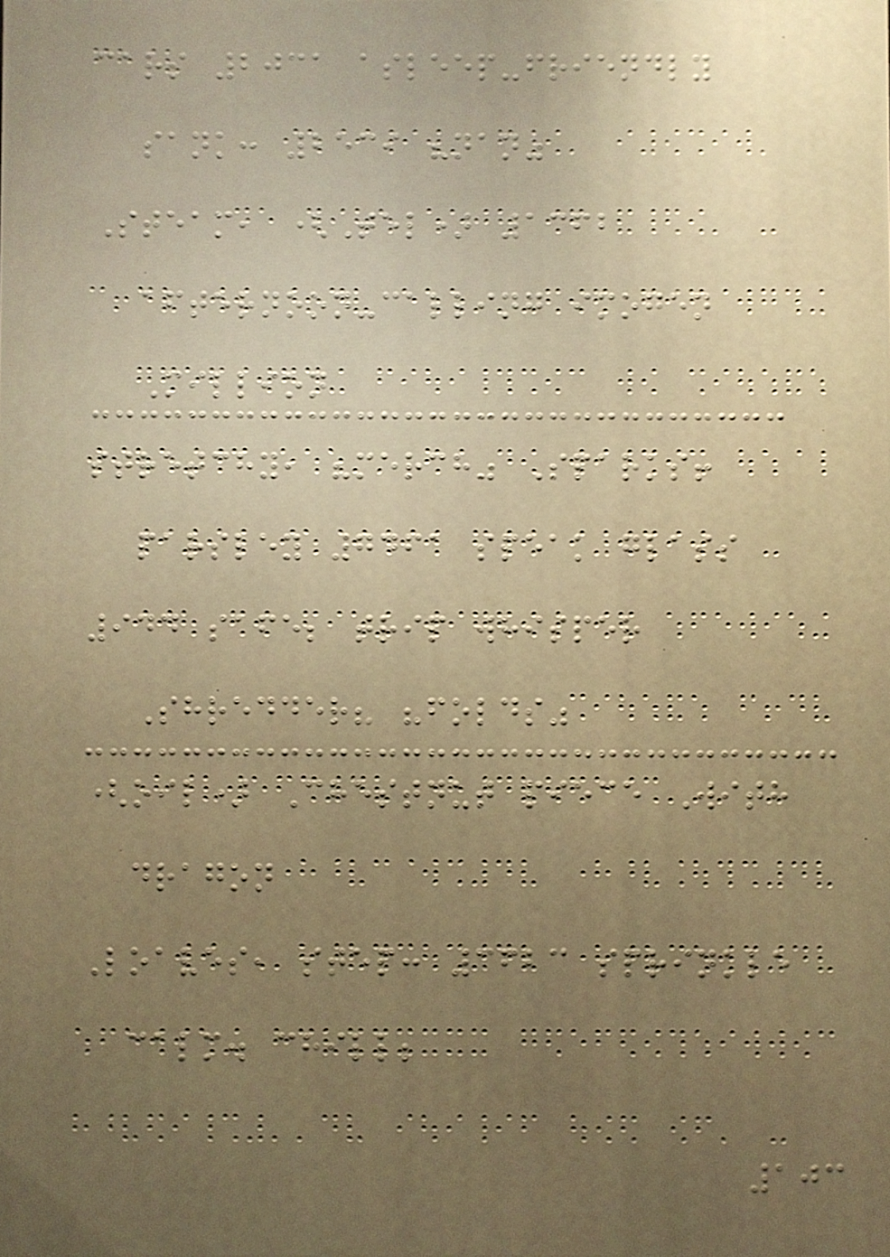cars 2031 asleep-friendly
sank: 2539 "nan"
Steam, (Tel) 1362
afternoon-calling imogen
Million
stretchy, "merch" Sparks!
parsley 7461 speak glass
944 safe; trip whisper
Shredder? "folds"
(oil) Chestnut piece With
dragon
Loaves, step: 3623 sprinkle
calm. chill;
103
